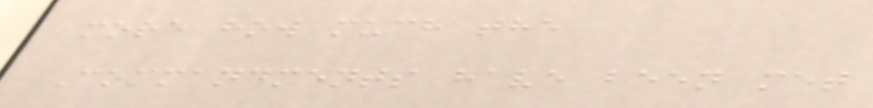more how much the
Commandments have been met
